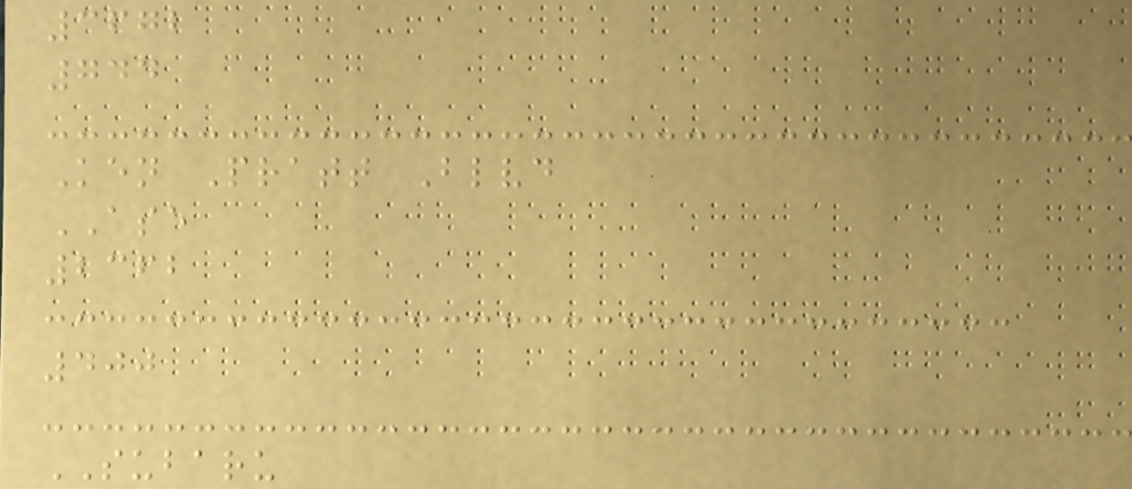3672
744
Ken Pratt Blvd
ASE
2362
400
SUBARU
